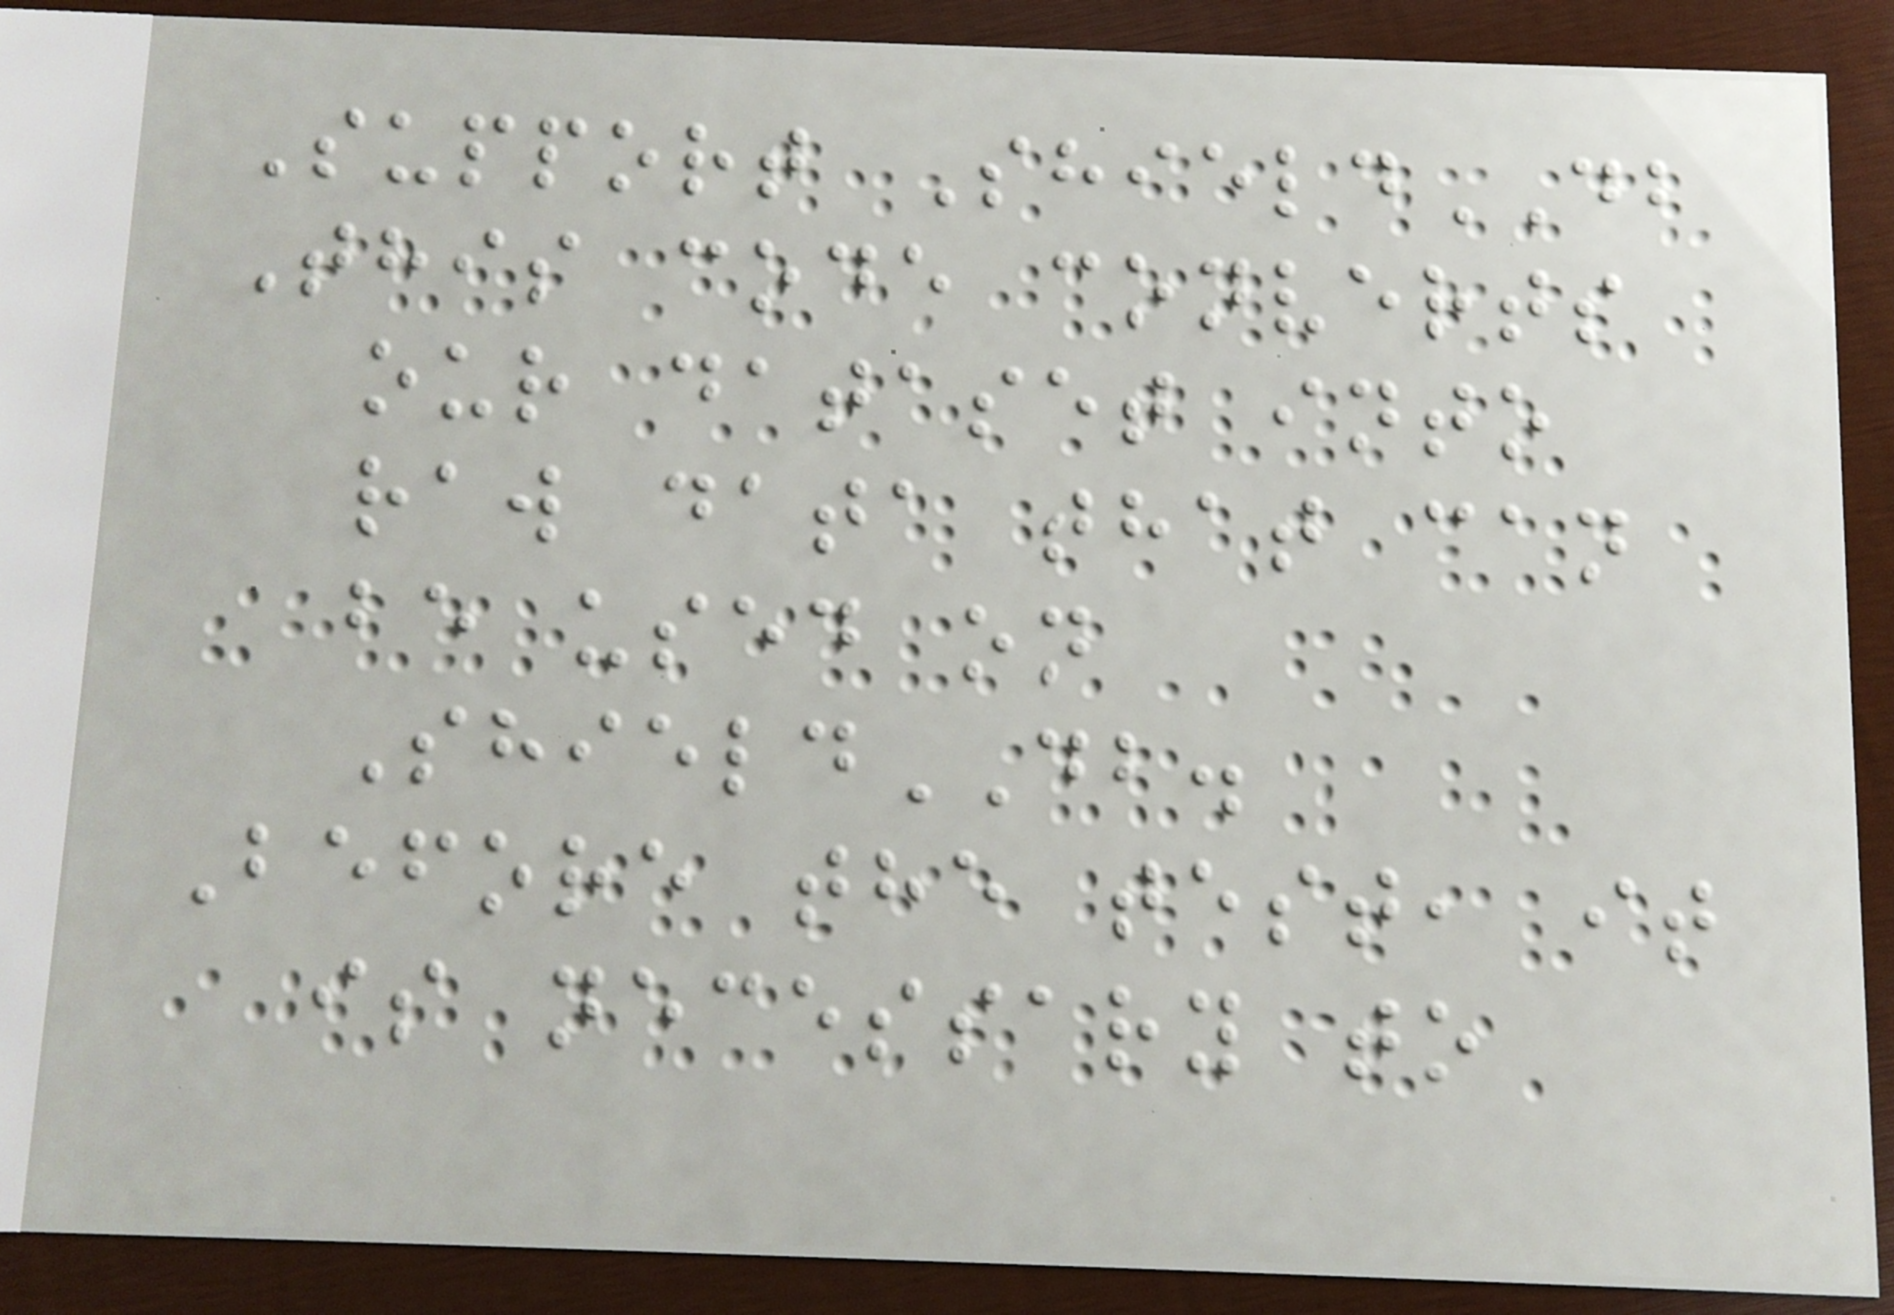Support ShieldDB
This code converts
our dataset into
raw data that can
be used on
ShieldDB.
Before the test, it
is necessary to
